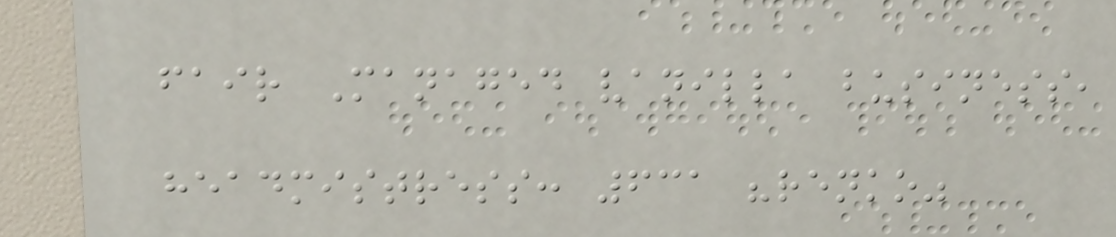fair Managed vanilla business,
headmistress: 631 "renko"
